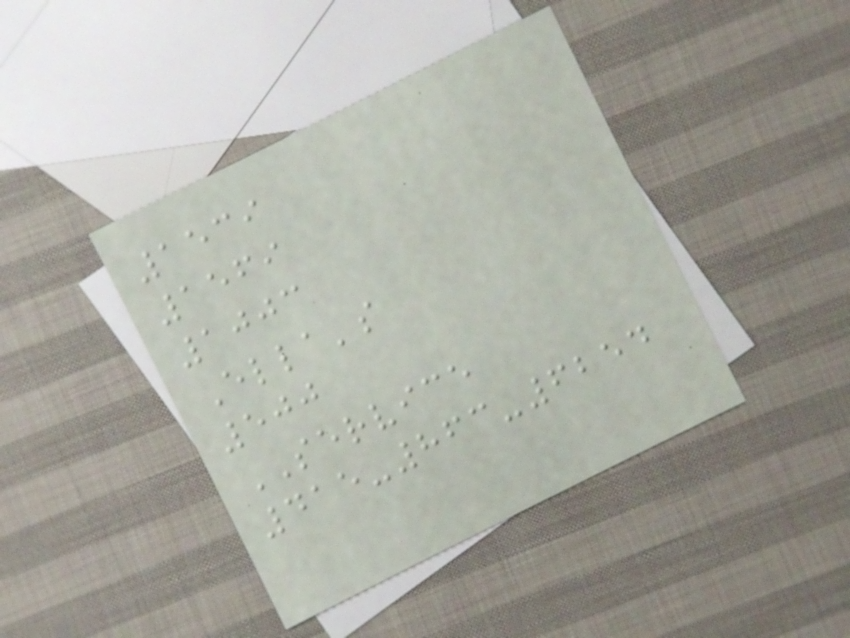1539
1569
1003
Ella's
500
SERVICE
415-863-6254
